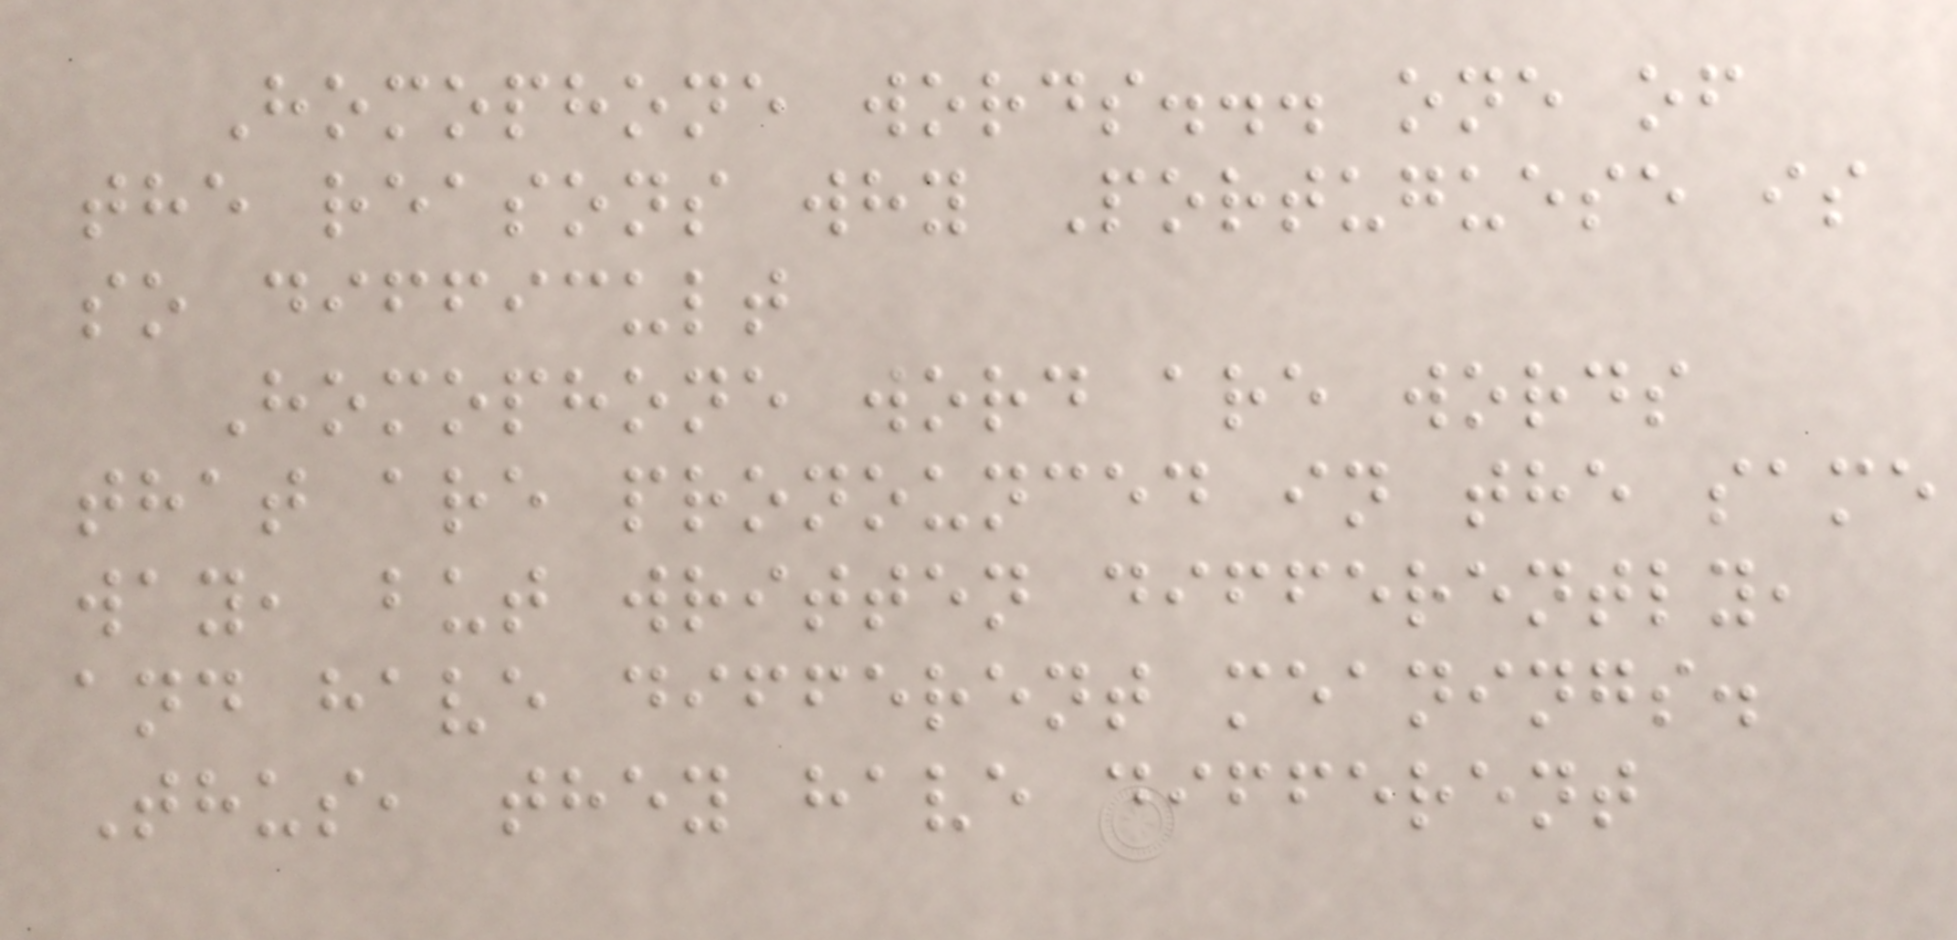Homophone words... one of
the reasons why Portuguese is
so difficult
Homophone word are words
that are pronounced in the same
way, but written differently,
and have different meanings.
Thus, they have different
